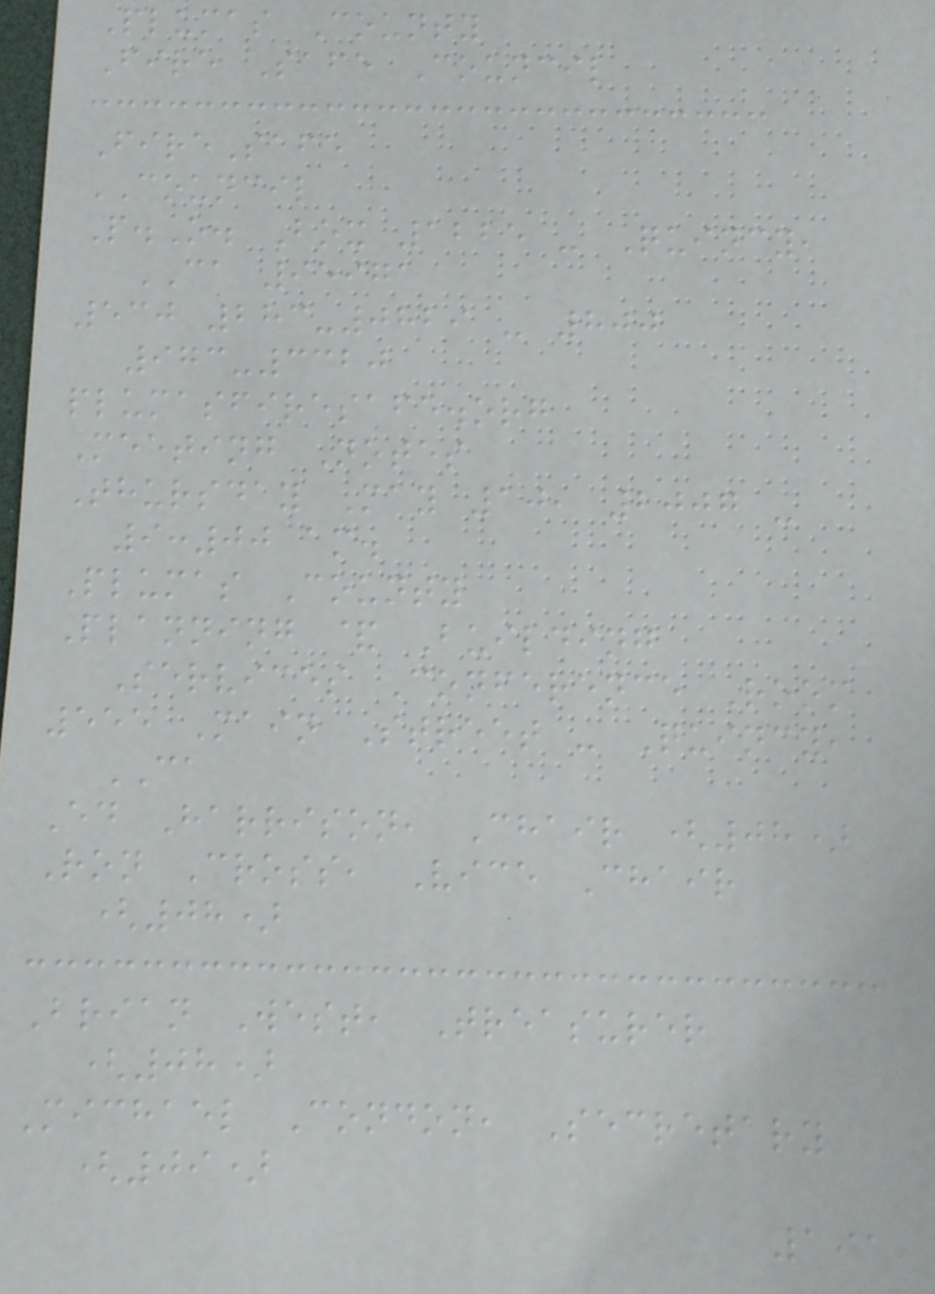Plumas County
Fire Safe Council
FireSafe
COUNCIL
P.O. Box 1225 - Quincy,
CA 95971
530 283-0829 - 800
973-3320
plumasfiresafe.org
Meeting Notes
Thursday May 10, 2007 -
9:00 am.
Plumas County
Planning & Building
Services Conference Room
555 Main Street - Quincy,
CA
Ed Harrison, Chair (08)
Ron Cross, Vice Chair
(08)
Brian West, Treasurer
(08)
Michael Condon, Secretary
(09)
191
